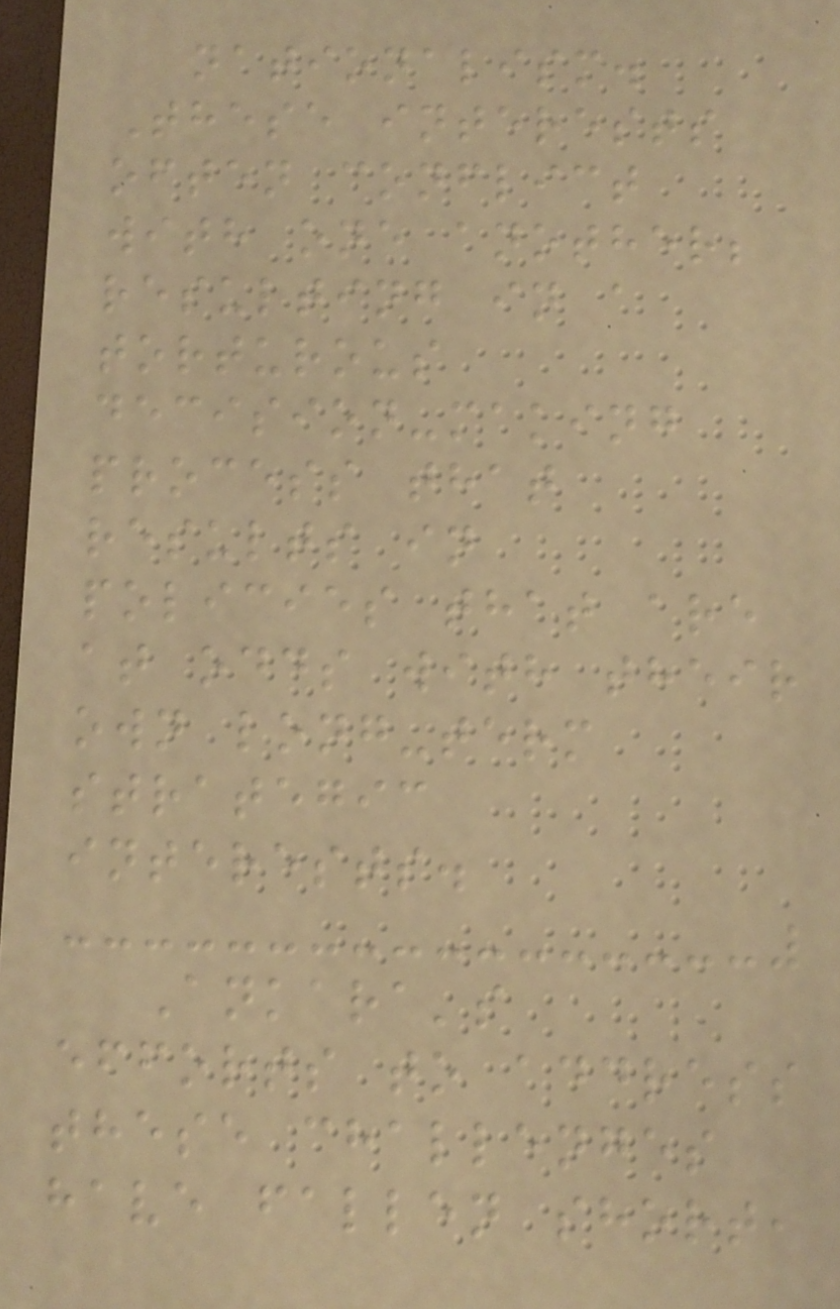nationalism.
These interests
often conflict
with one another;
resulting in a
torturous
decision-making
process that
results in
policies that are
at odds with their
own long-term
strategic
interests.
Ankara's
efforts to address
these challenges
have fallen short,
